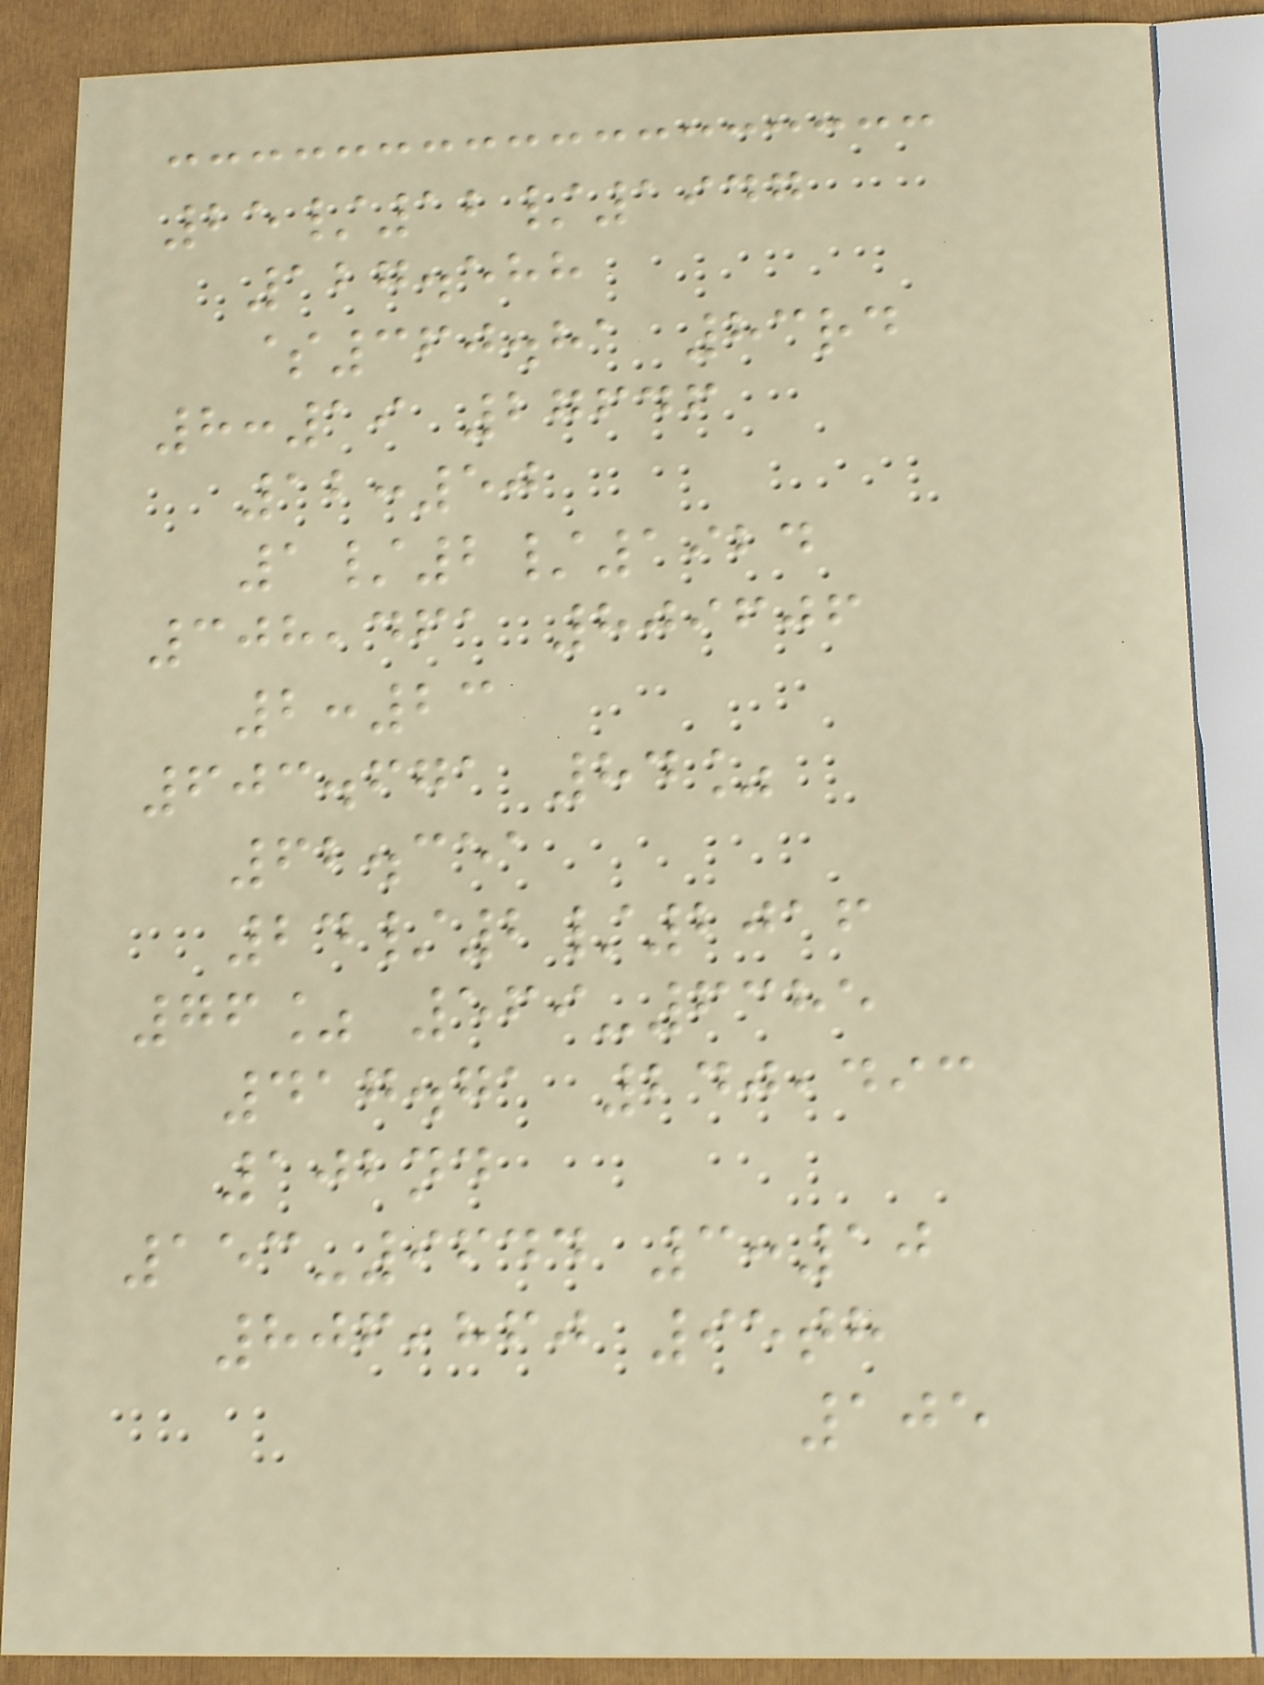25/12/1947
127.588
$360.81 83rd
8:19 27646
12:50
1/2/1924
308,461 809606
2:23
603.671 84%
62.351
24/2/2016
76% 569-6385
417.71 240,493
102nd
153-9644 3:10
806,860 95th
105
